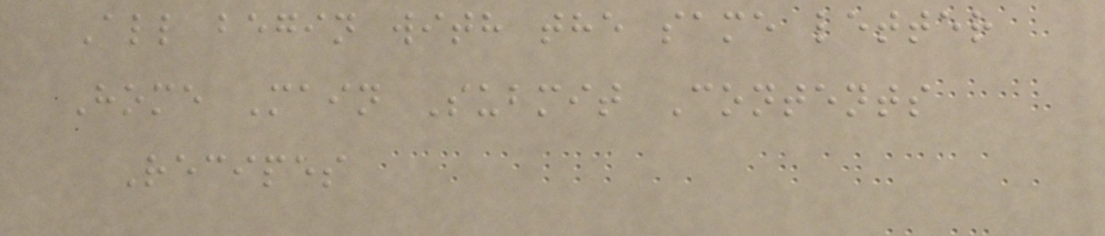All begin with the same letter
Home Main Submit Contents
Recipes
